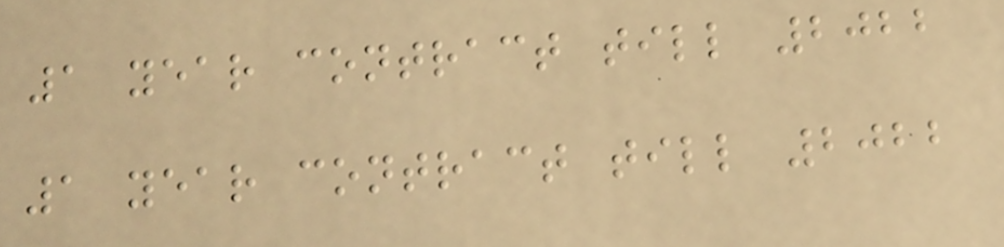1 year contract till 2022
1 year contract till 2022
